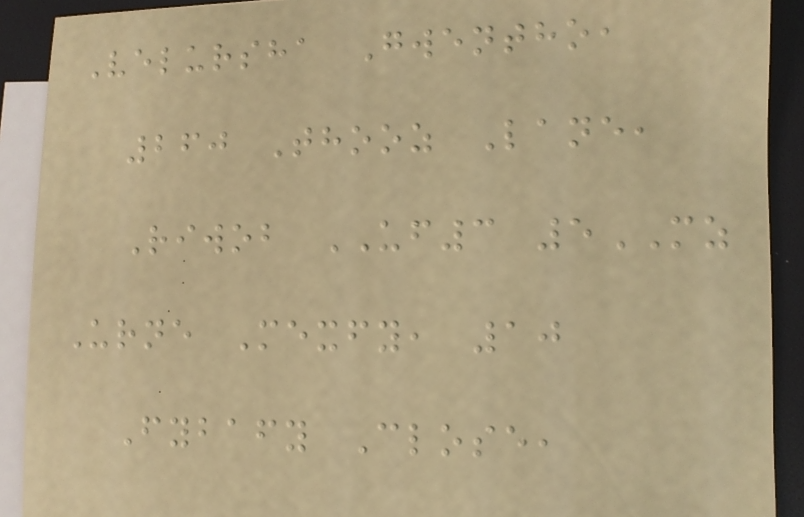Velursha Gwentho,
260 Thooz Lane,
Riwob UF3 5MZ
Urne Mexfy, 10
Fybafy Close,
